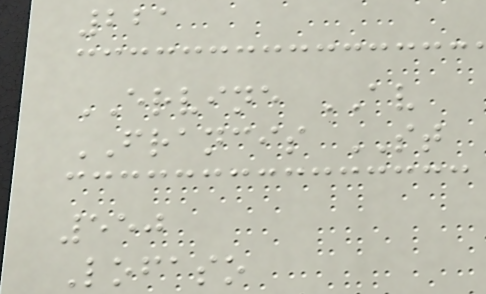221
ERVINE AV
FRANCIS ST
550
Lofaso
